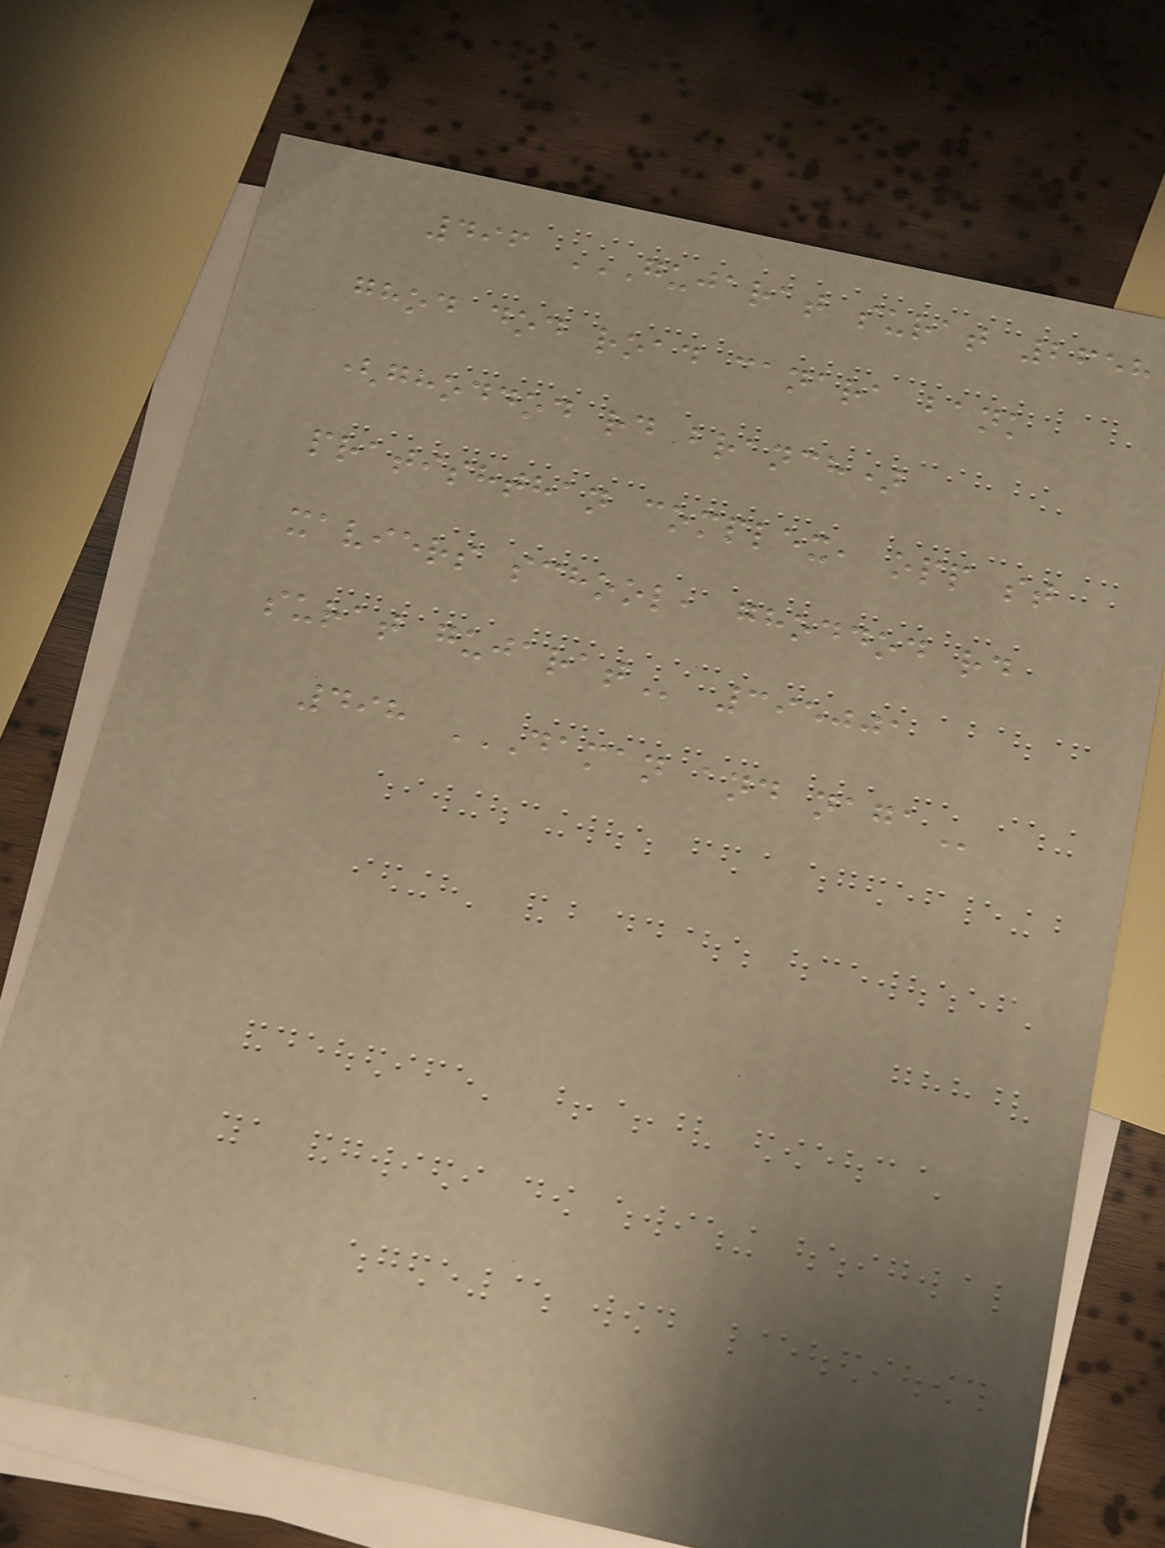496 GUJARAT SURAT 2658
GHOD DOD ROAD CANARA BANK
(GHODDOD RD BRANCH)
PRATISHTHAN COMPLEX, OPP ST
XAVIERS SCHOOL, GHODDOD RD
SURAT GUJARAT 395001
498 DAMAN AND NAGA
